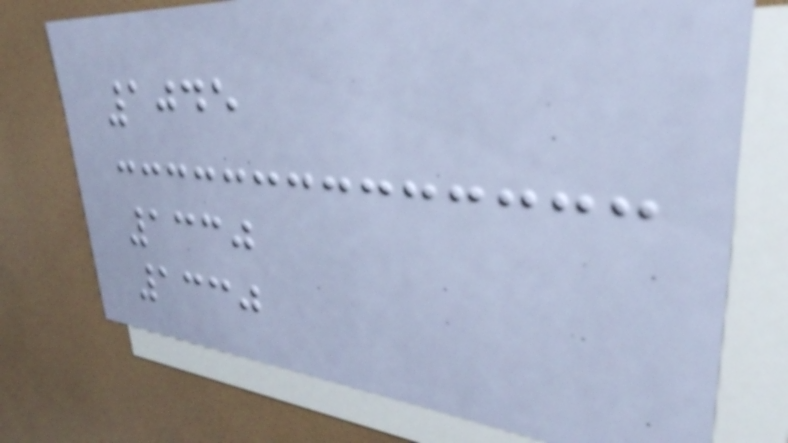1045
1330
1330
